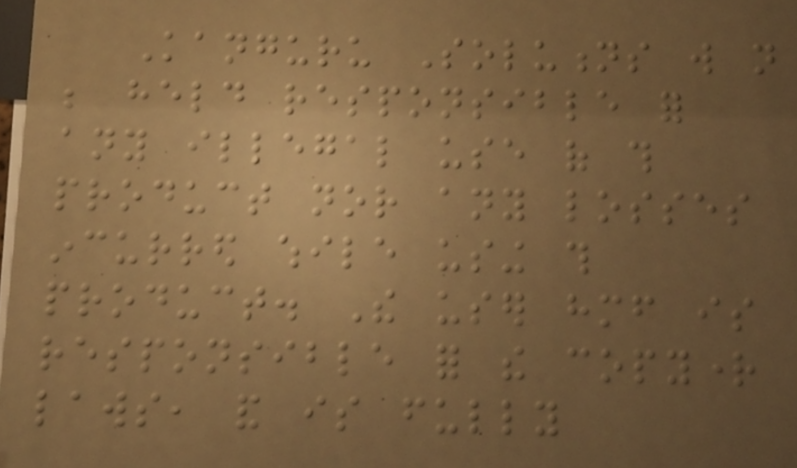Kanguru Solutions will not
be held responsible for
any illegal use of this
product nor any losses
incurred while using this
product. The user himself is
responsible for the copyright
laws, and is fully
